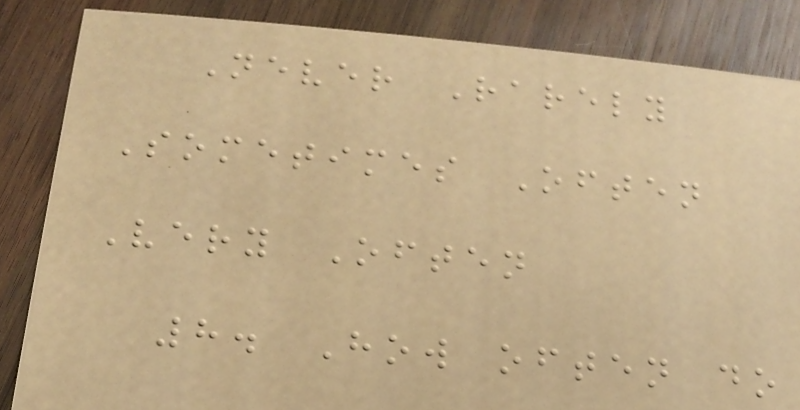Never Rarely
Sometimes Often
Very Often
8. How often do
